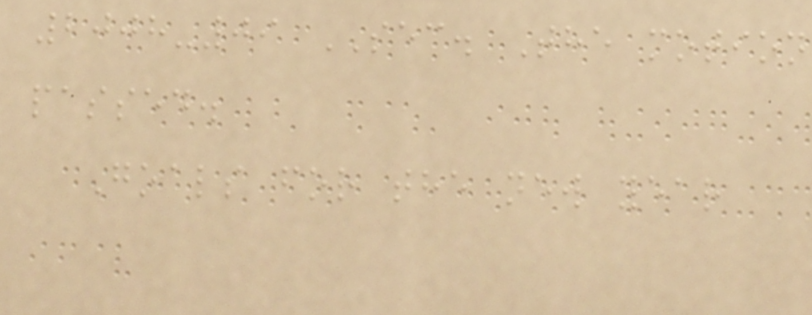2008-09 SEC. The motion
passed.
Goals for the new year
